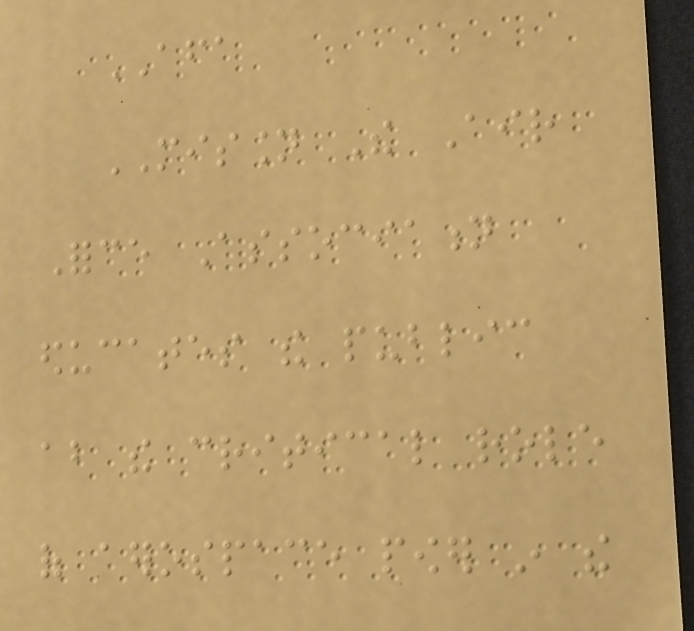AFA
MISSION The Air
Force Association
educates the public
about the critical role
of aerospace power in the
